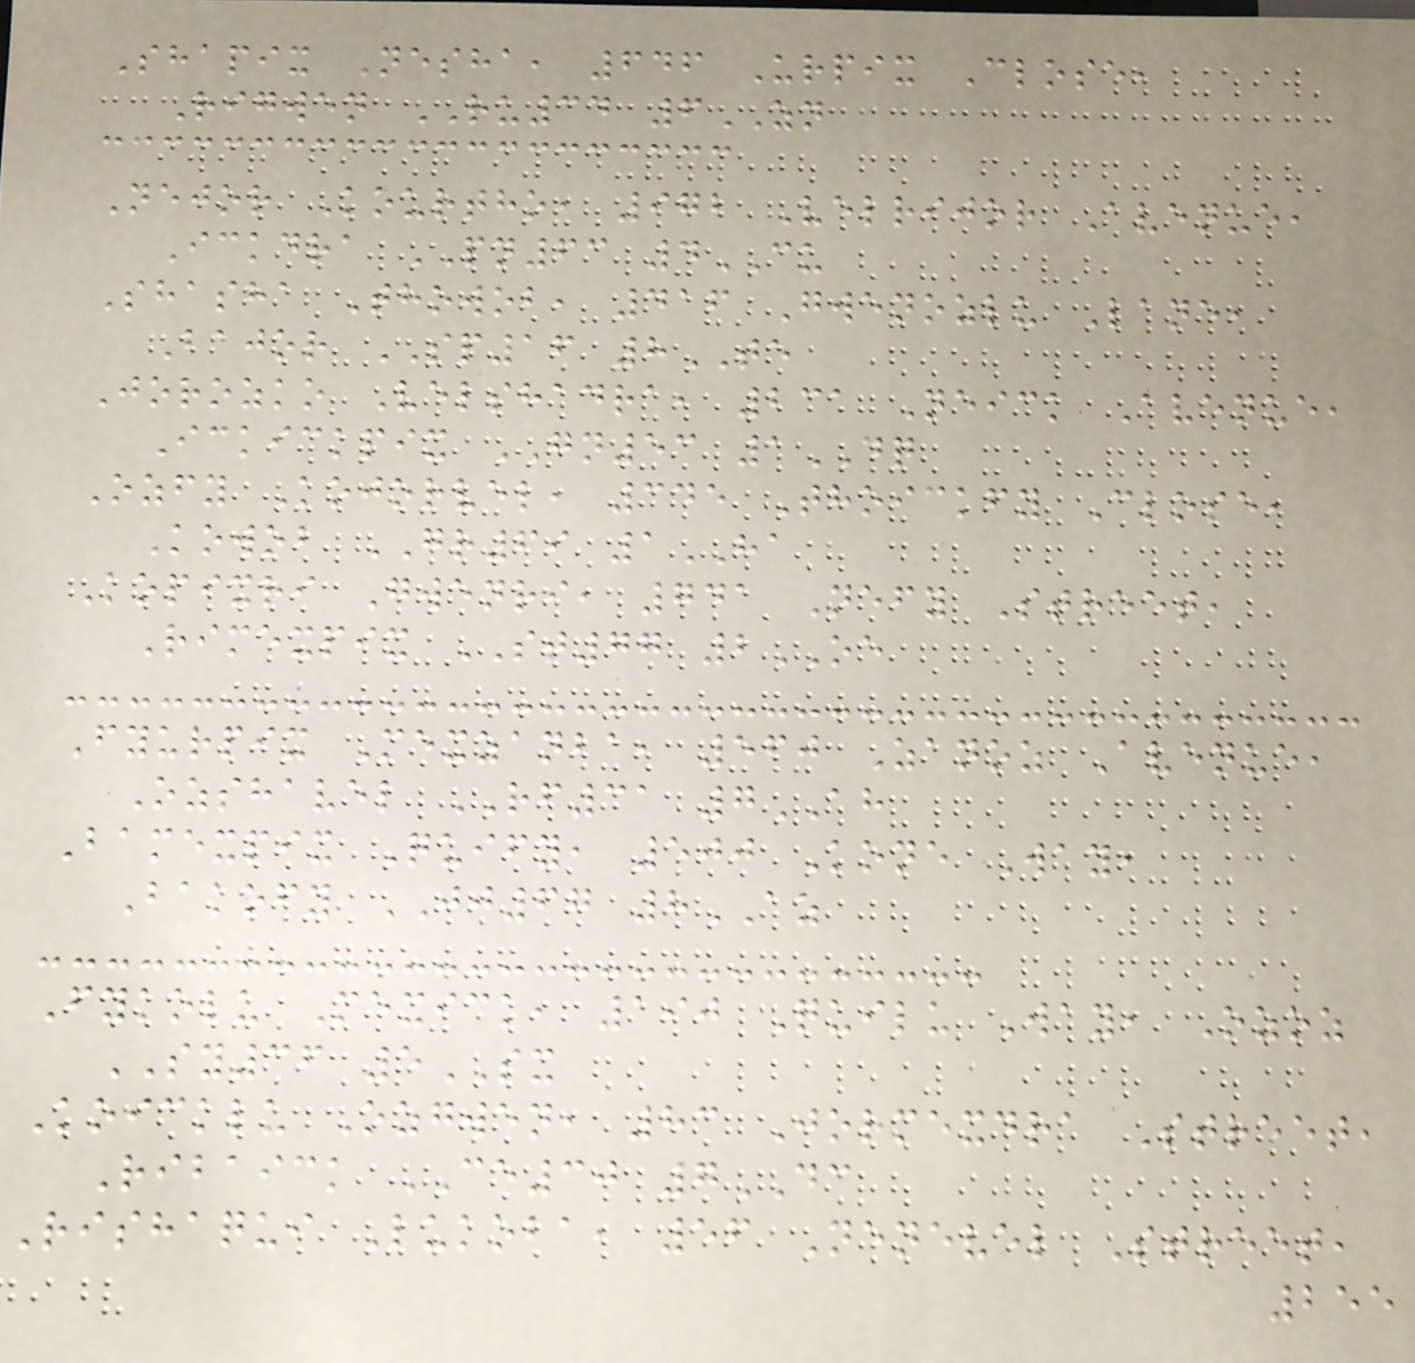Shapix Nesha, 646 Urpix Close,
Rigwen RU34 6ZN
Nejor Kourtho, 972 Velrijor Avenue,
Ickdra PN63 4CU
Shasha Thowob, 416 Gwenozlu Lane,
Bajor SP16 8TE
Jorozko Velshadra, 231 Neick Avenue,
Ickickpix GN53 1DQ
Ozfy Kojorvel, 345 Thoickfy Close,
Kowob GR69 1HA
Kopixri Gwenri, 741 Nefy Street,
Rimexpix ST77 2OE
Fyurpix Mexzanba, 560 Zanoz Avenue,
Ozshavel RF31 7AH
Bamexpix Quify, 500 Kone Way,
Bakofy JJ67 8AZ
Fykolu Mexick, 190 Quilu Way, Ozoz
SY36 5SX
Koicklu Ozgwen, 83 Jormexdra Street,
Ribaick CE30 7DC
Rishaqui Lukoba, 56 Nenevel Street,
255
